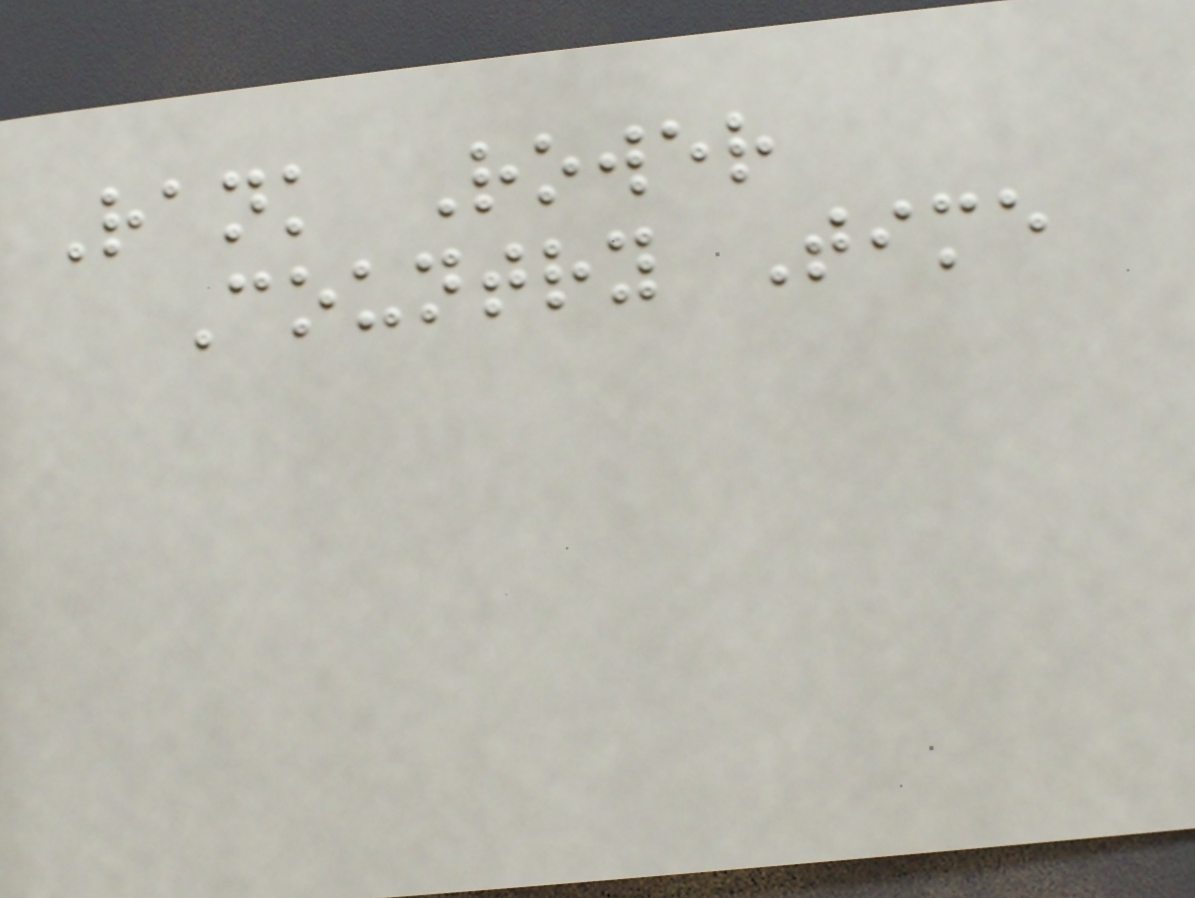Rank Rower
Country Time
